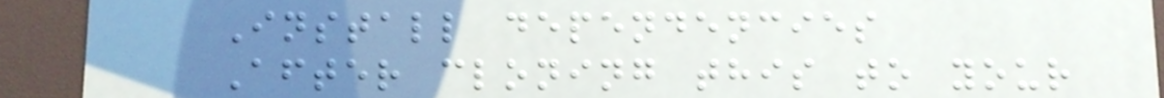Install dependencies
After cloning this to your
